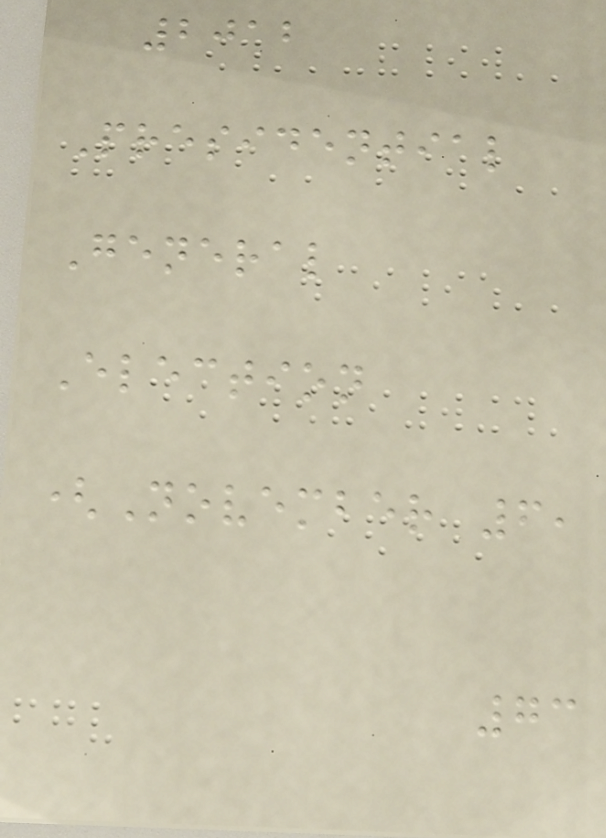2012
Presidential
General
Election
(November 6,
73
